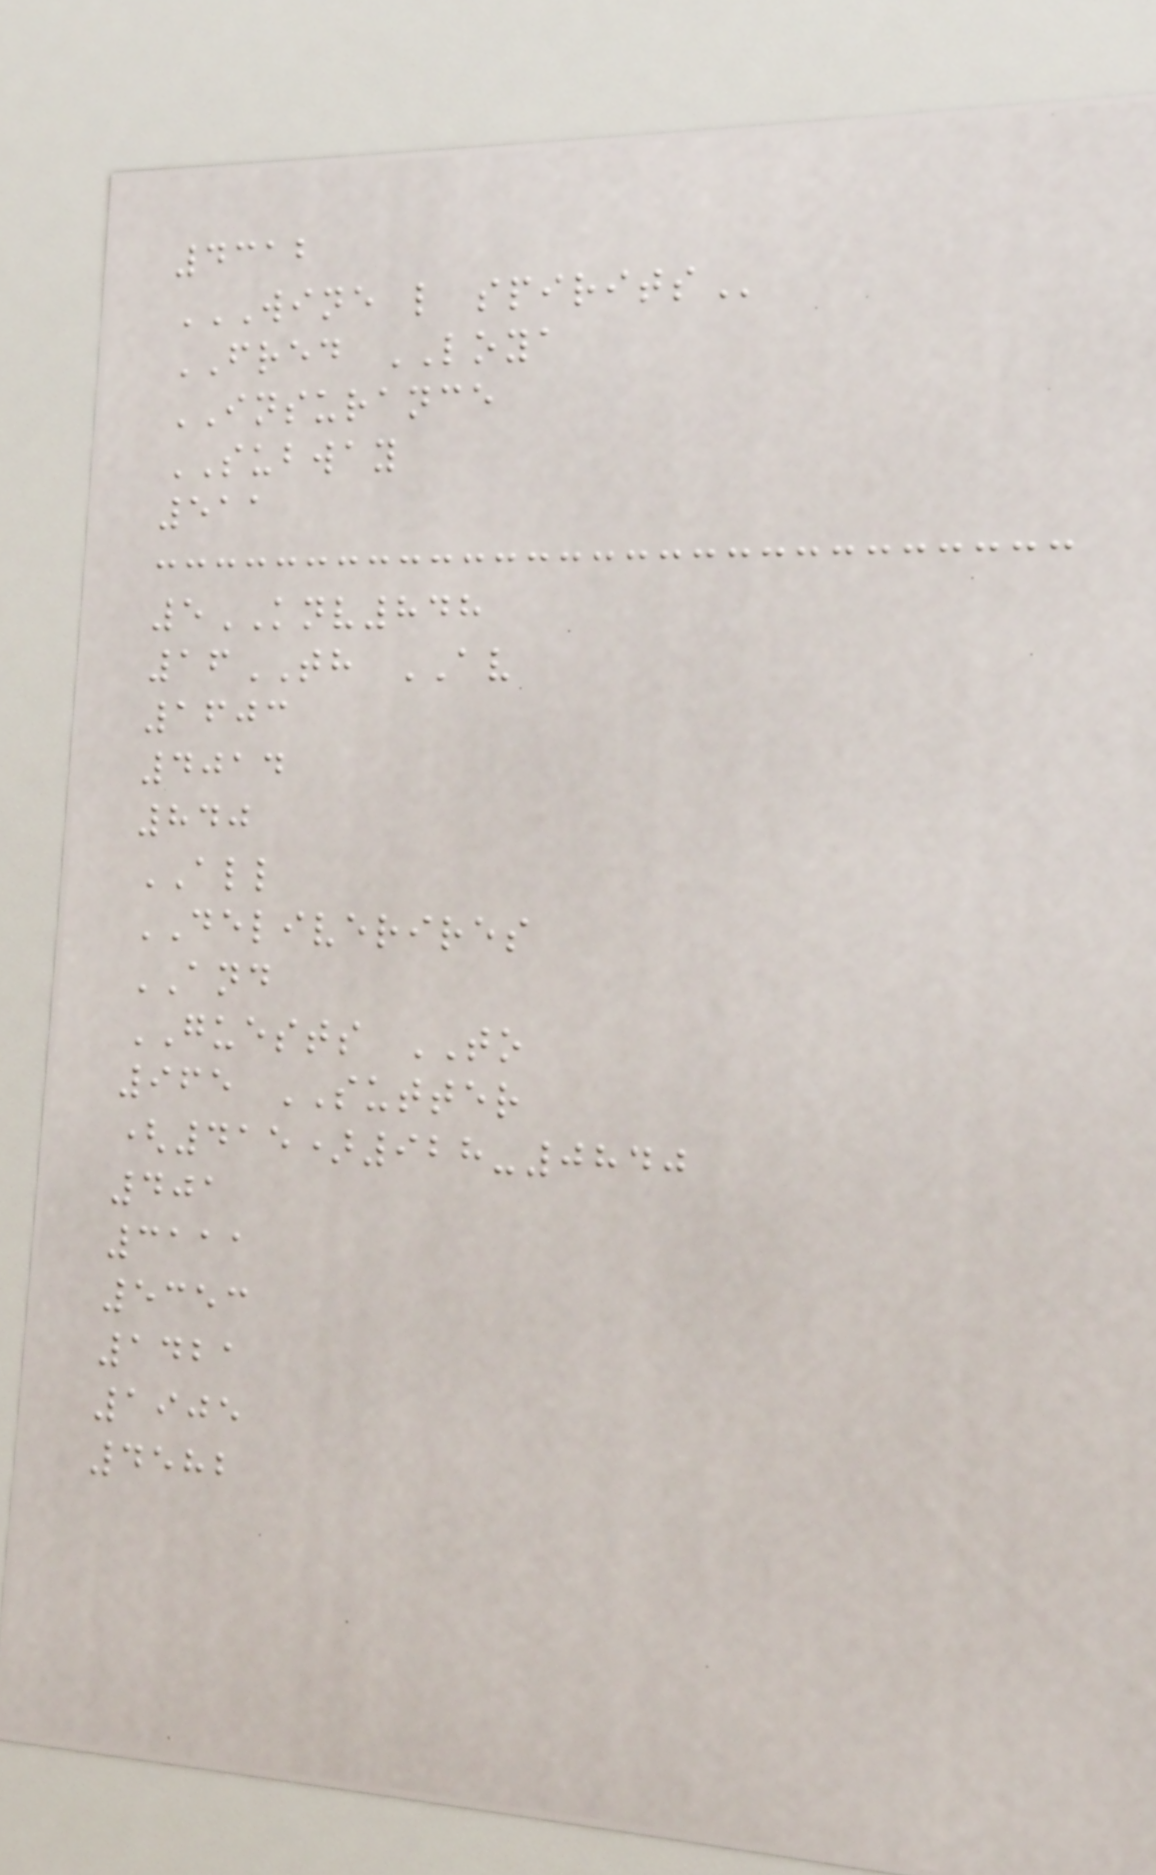4312
WINE L SPIRITS
FRED LOYA
INSURANCE
SUBWAY
511
5KNV848
16TH AV
1603
4014
840
ALL
DELIVERIRES
AND
GUESTS TO
965 SUTTER
(415)928-0840
401
3111
5353
1421
1905
4582
